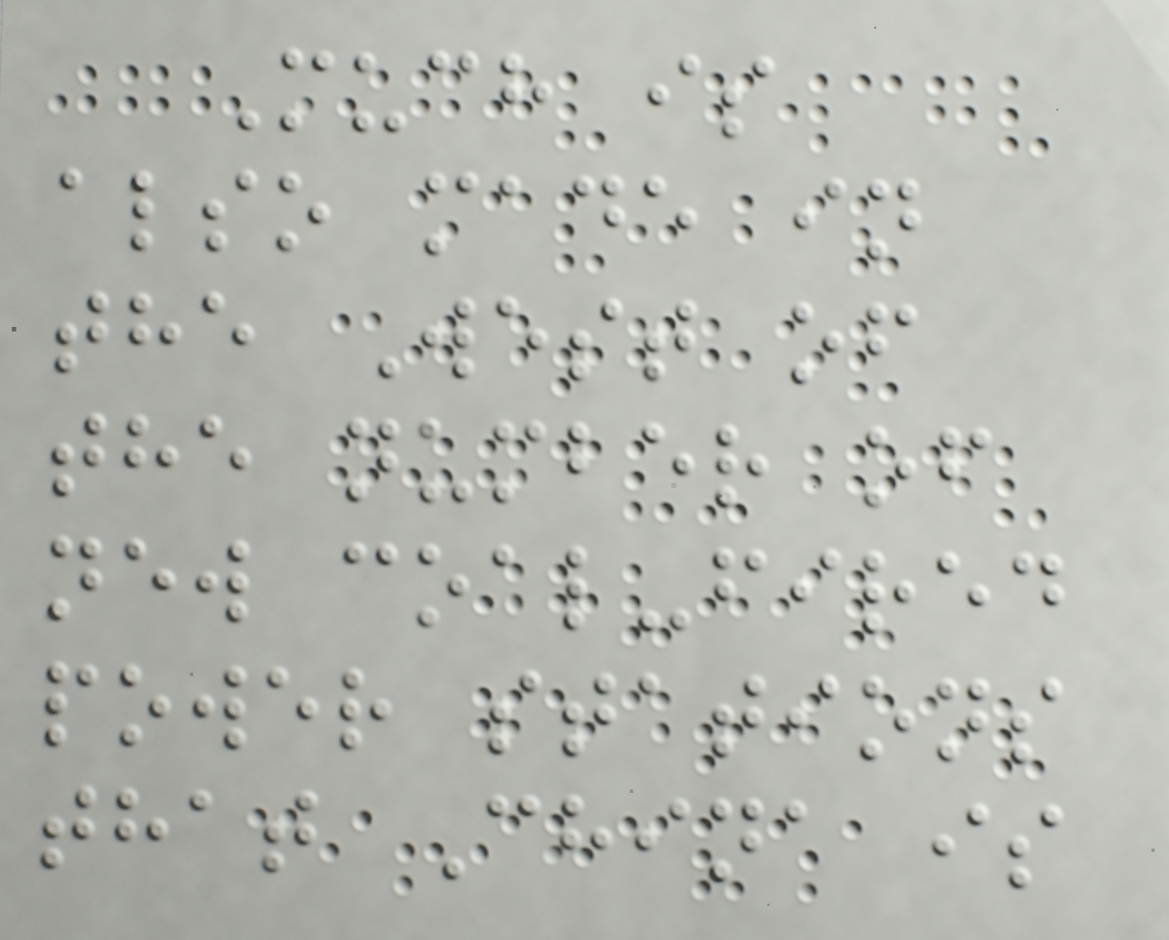Much is
also made in
the West of
the number of
new coal-fired
power stations
that China is
